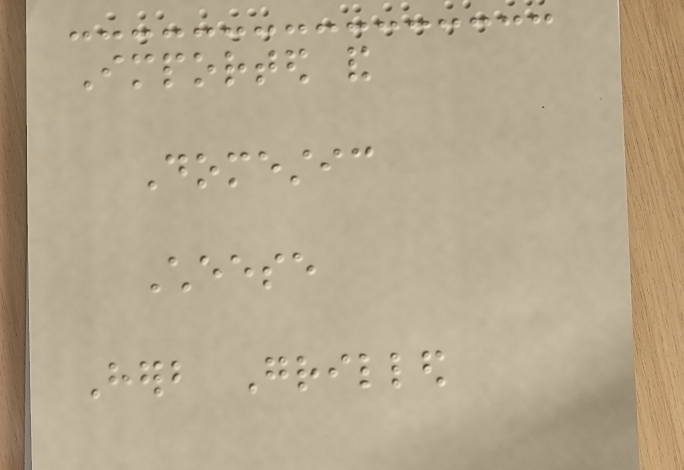Imported and
Domestic
Cheese
Herb Grilled
